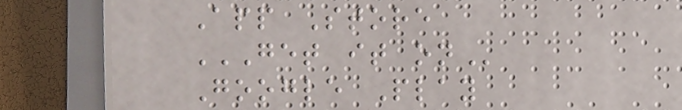App Store
GET IT ON
Google Play
